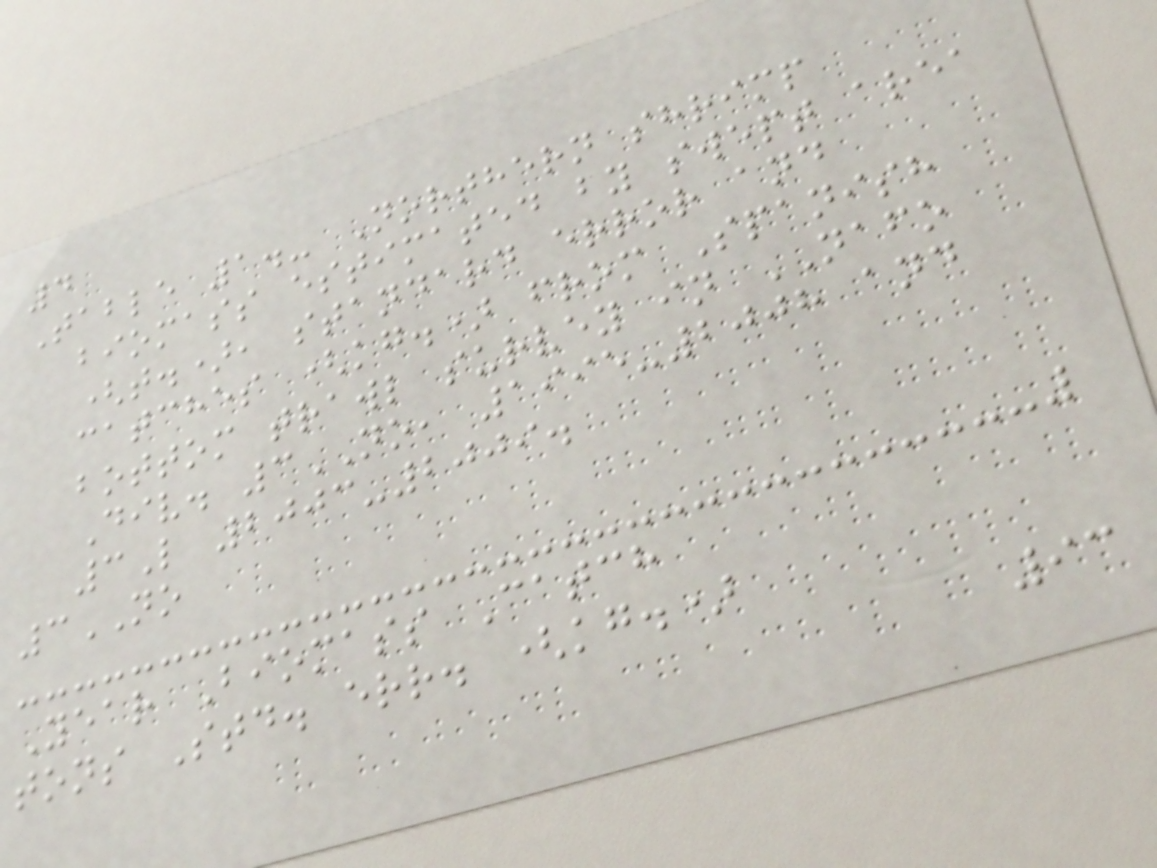4
Table 1.- Northern shrimp
biomass estimated by swept area
(t.), standard error and
catches (kg.) from Spanish
bottom trawl survey in NAFO
Div. 3NO, 1995-2008 and
3L 2003-2009.
3NO
Year Biomass Catch
tons Std. err. (kg.)
93
